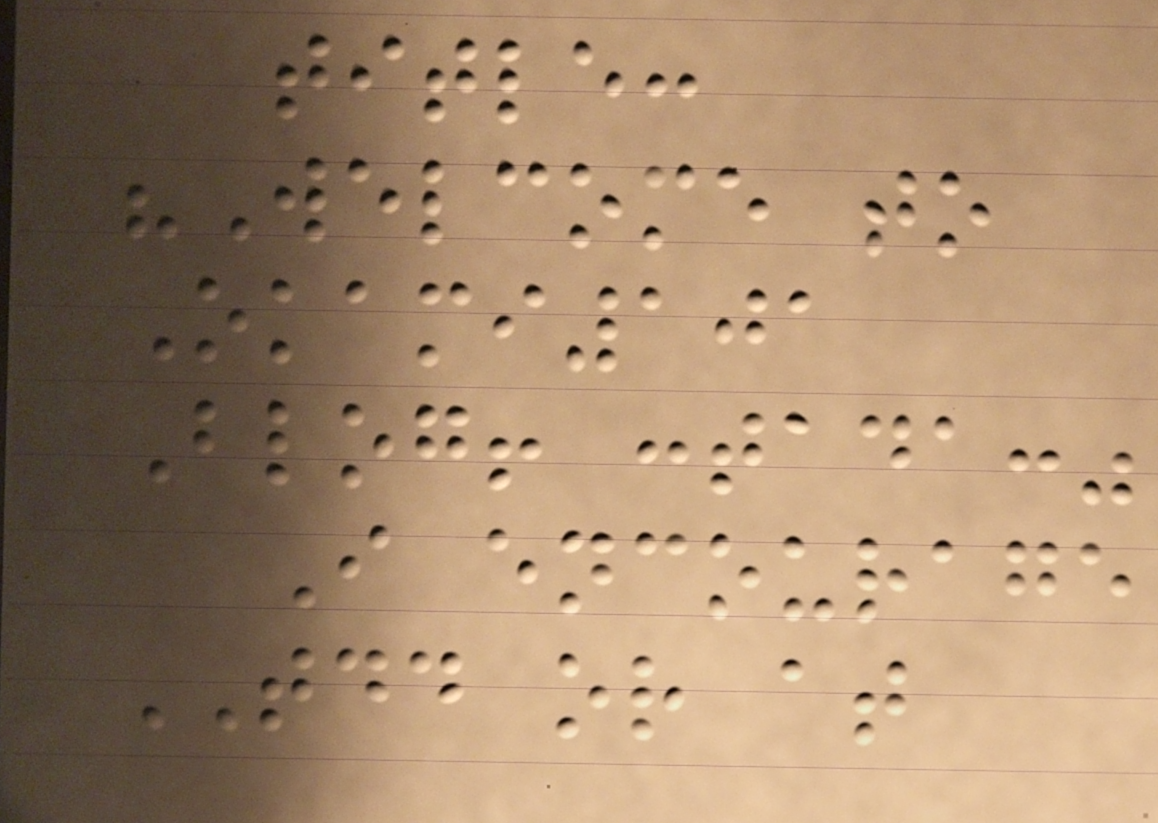title:
"Welcome to
Okami101
Blog! :tada:"
I encourage
TDD or at
